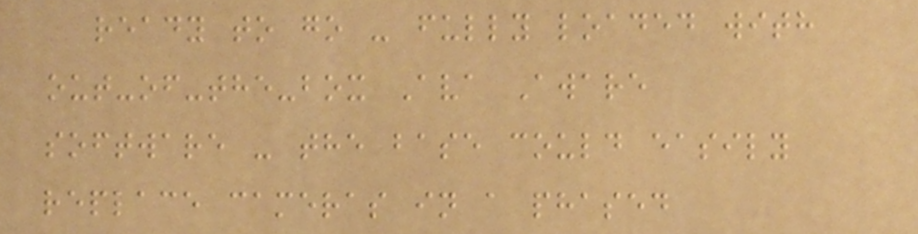ready to go - fully loaded with
out-of-the-box Ava Aware
software - the base could easily
replace cameras in a phased
